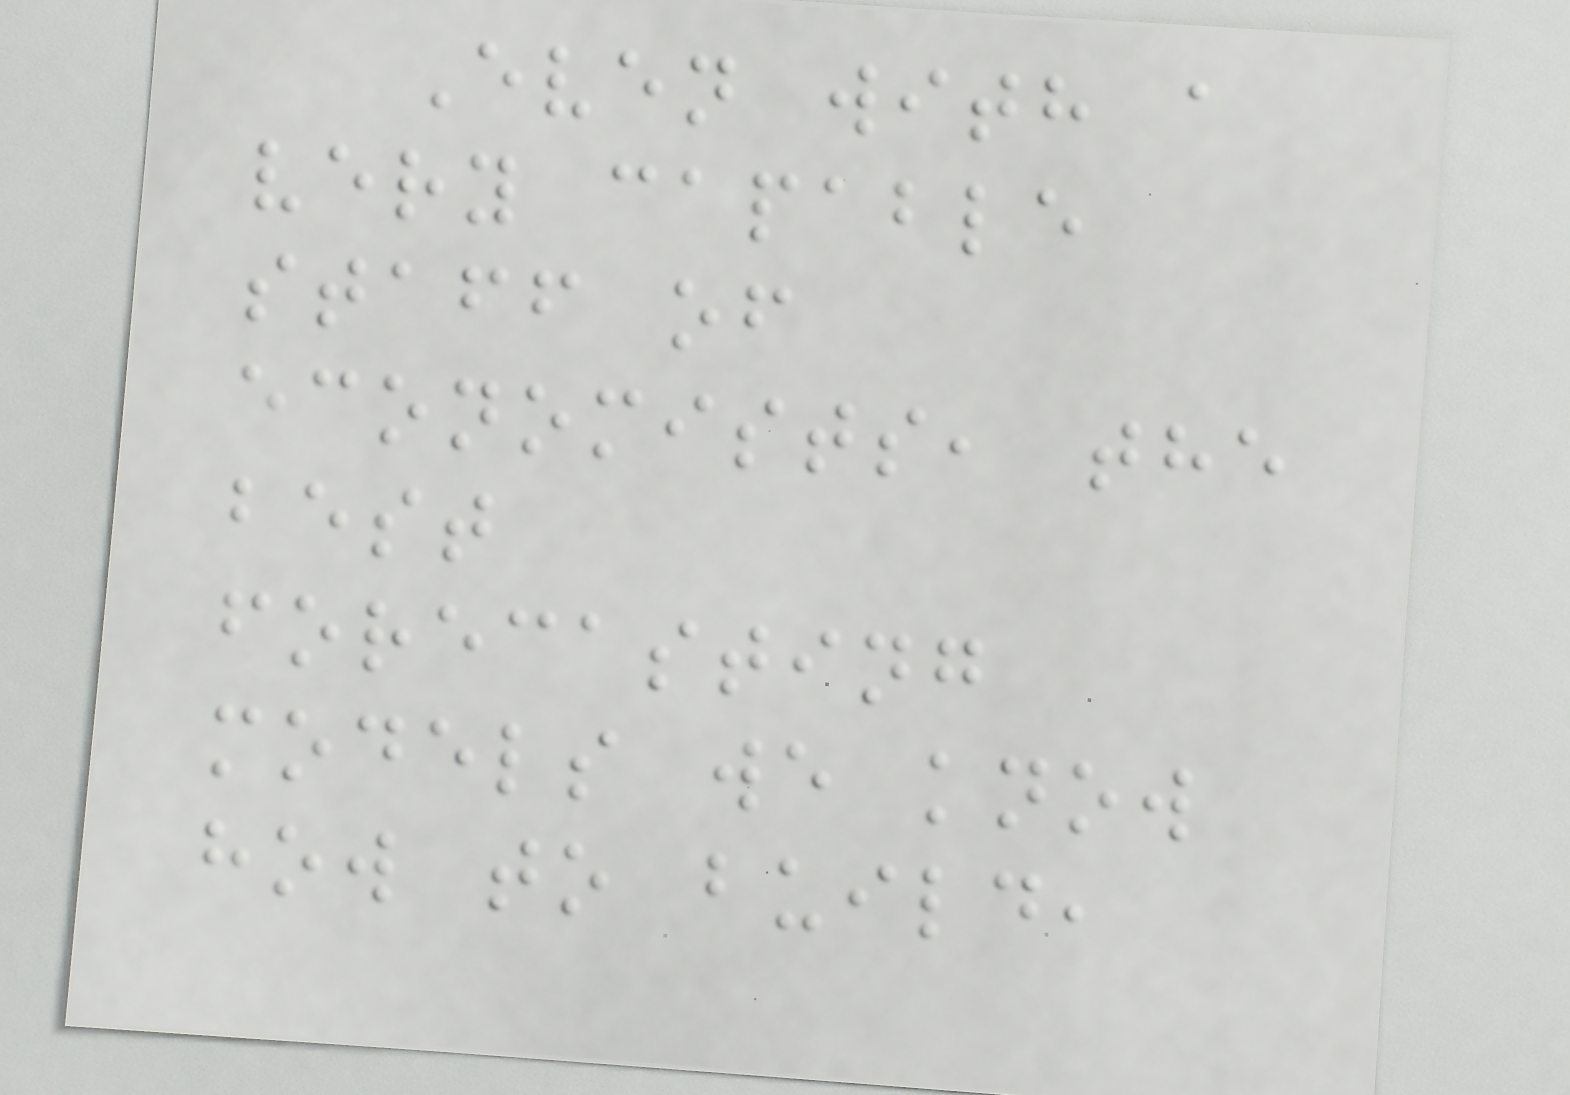Even with a
very capable
staff of
economists, the
best
forecasting
models we know
how to build,
